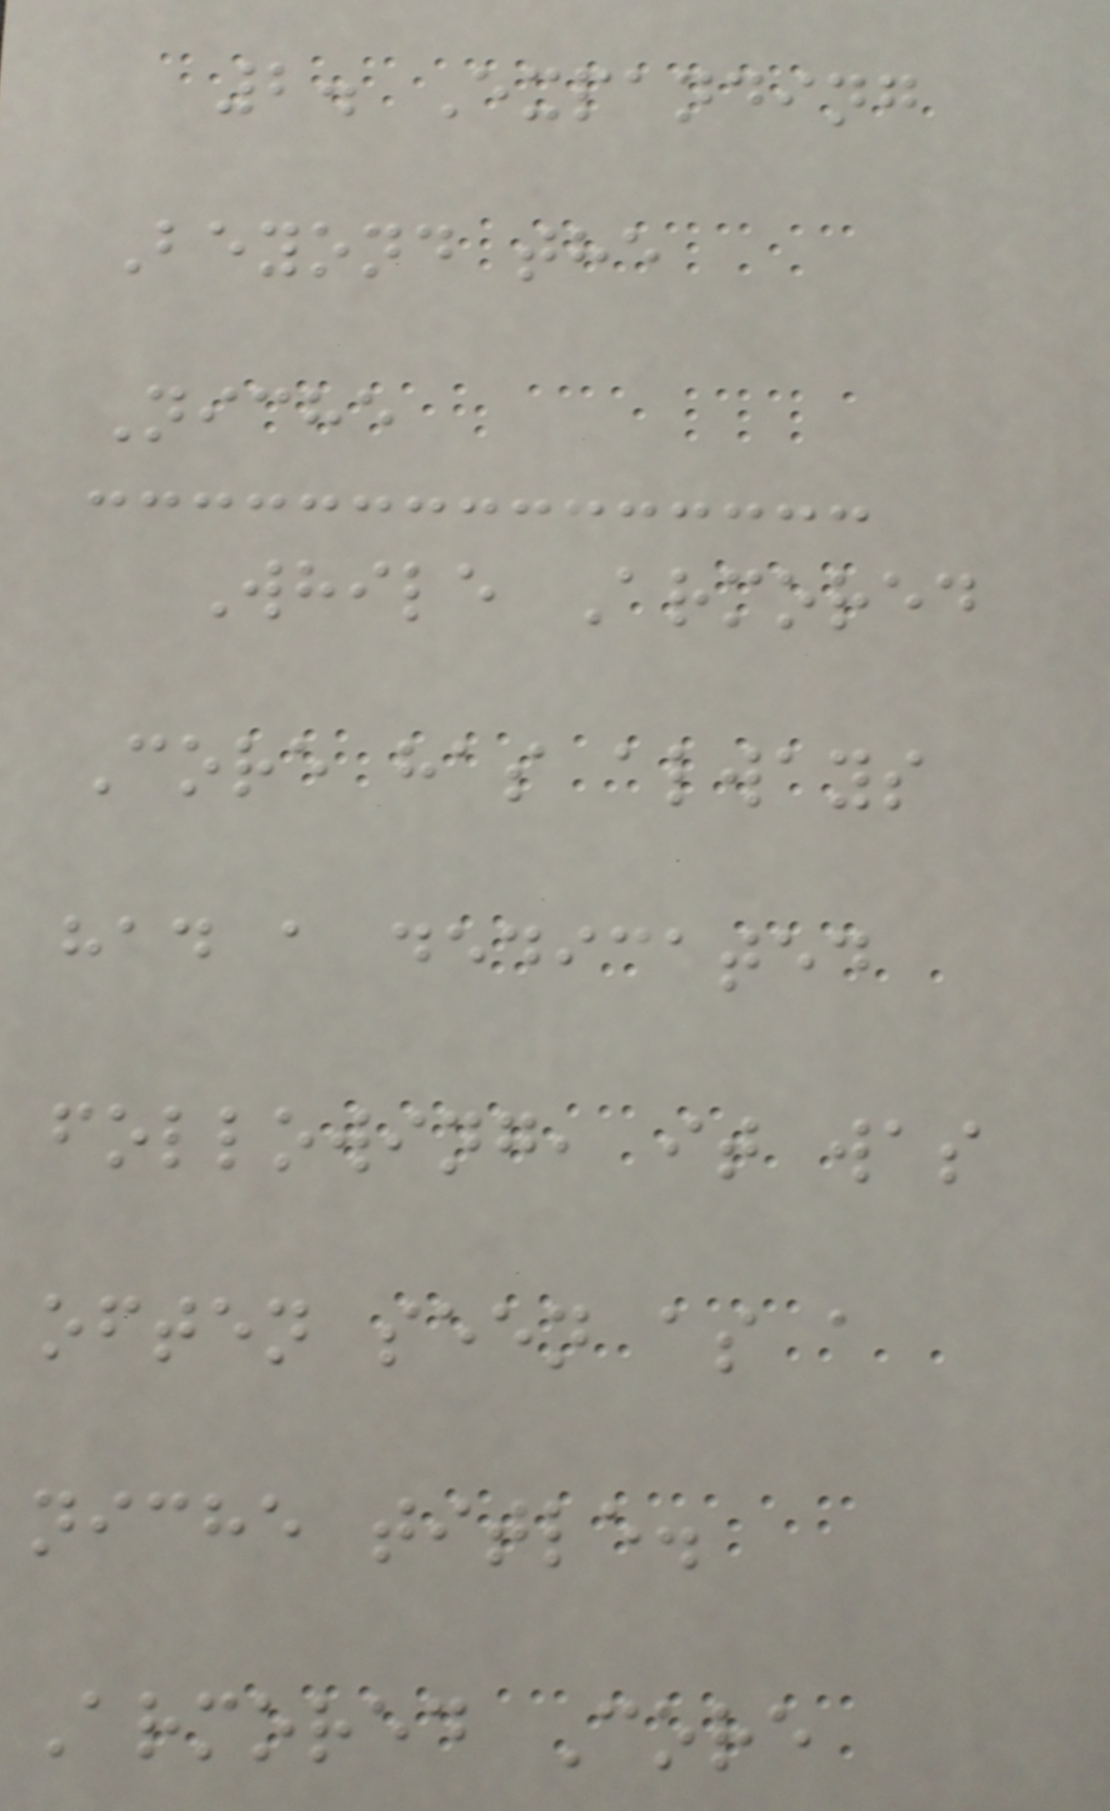2. Expanding
Beyond the
Niche
While Armored
Core has always
had a dedicated
following, it was
often seen as a
niche title.
Armored Core
